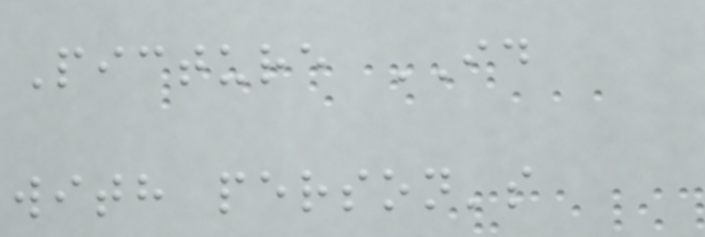Picture ID
with person's
